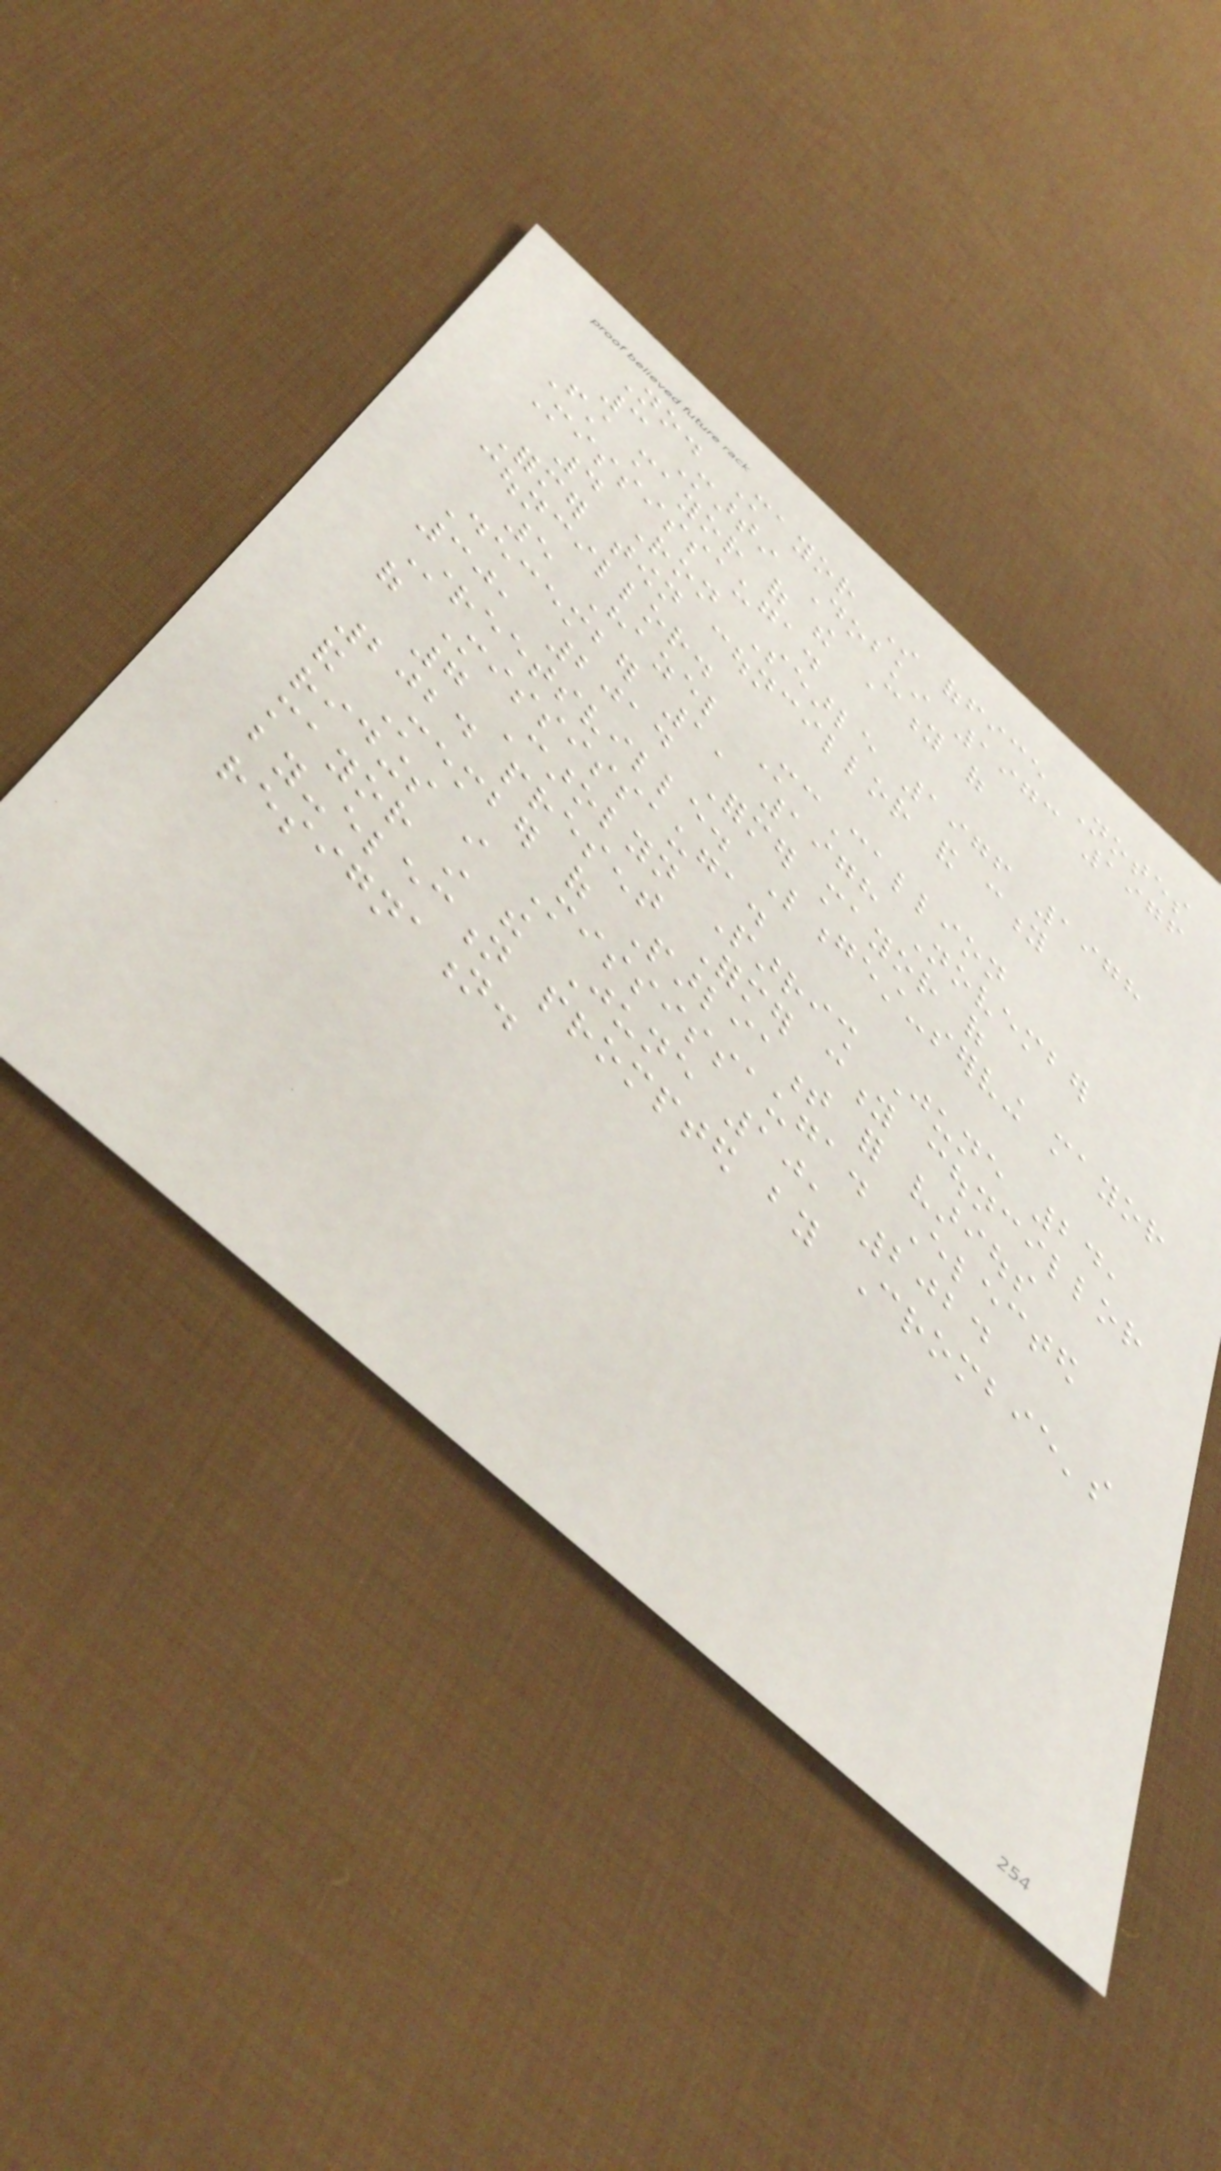No. Mayor In office Notes
3 Martin Dobkin 1973 1976
First mayor of the City of
Mississauga.
4 Ron Searle 1976 1978
Former town councillor and city
councillor.
5 Hazel McCallion
December 1, 1978 November
30, 2014 Former mayor of
Streetsville. Longest-serving mayor
of Mississauga.
7 Carolyn Parrish June 24,
2024 present Former city councillor
and Member of Parliament for various
ridings in Mississauga. Elected
mayor in the June 10, 2024
by-election prompted by Crombie's
resignation.
